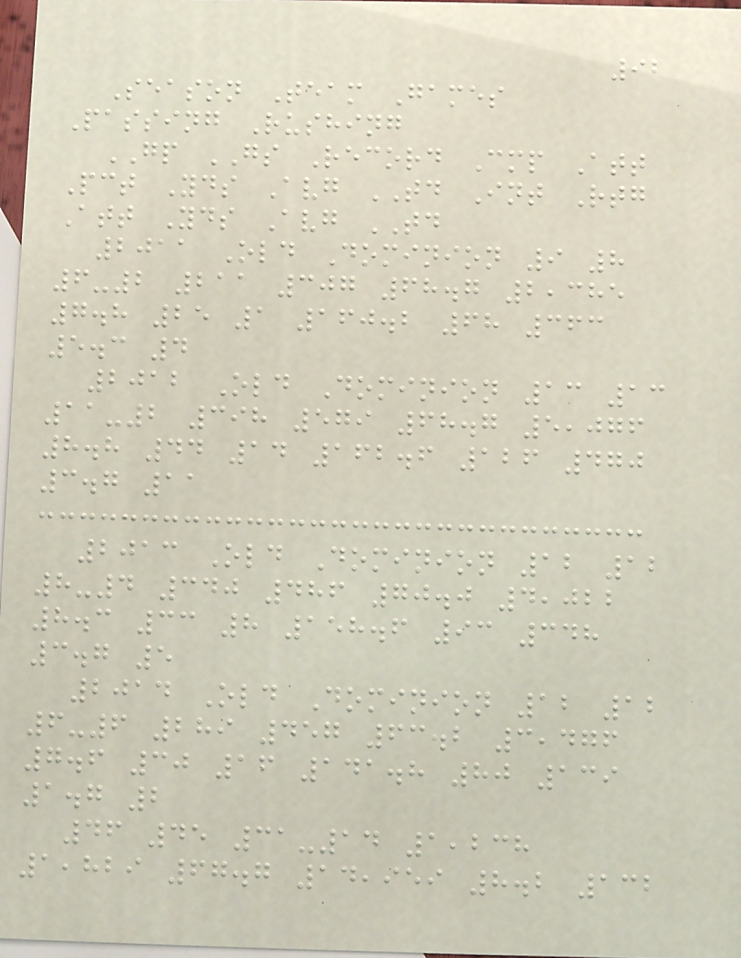92
Season Team Games
Passing Rushing
GP GS Record Cmp Att
Pct Yds Avg TD Int Rtg
Att Yds Avg TD
2011 Old Dominion 9 8
6-2 211 307 68.7 2,385
7.8 25 1 160.2 68 363
5.3 4
2012 Old Dominion 13 13
11-2 398 579 68.7 5,076
8.8 44 14 162.6 126 470
3.7 11
2013 Old Dominion 12 12
8-4 340 486 70.0 4,022
8.3 33 8 158.6 93 348
3.7 5
2014 Old Dominion 12 12
6-6 289 457 63.2 3,476
7.6 30 16 141.8 80 139
1.7 2
46 45 31-14 1,238
1,829 67.7 14,959 8.2 132
